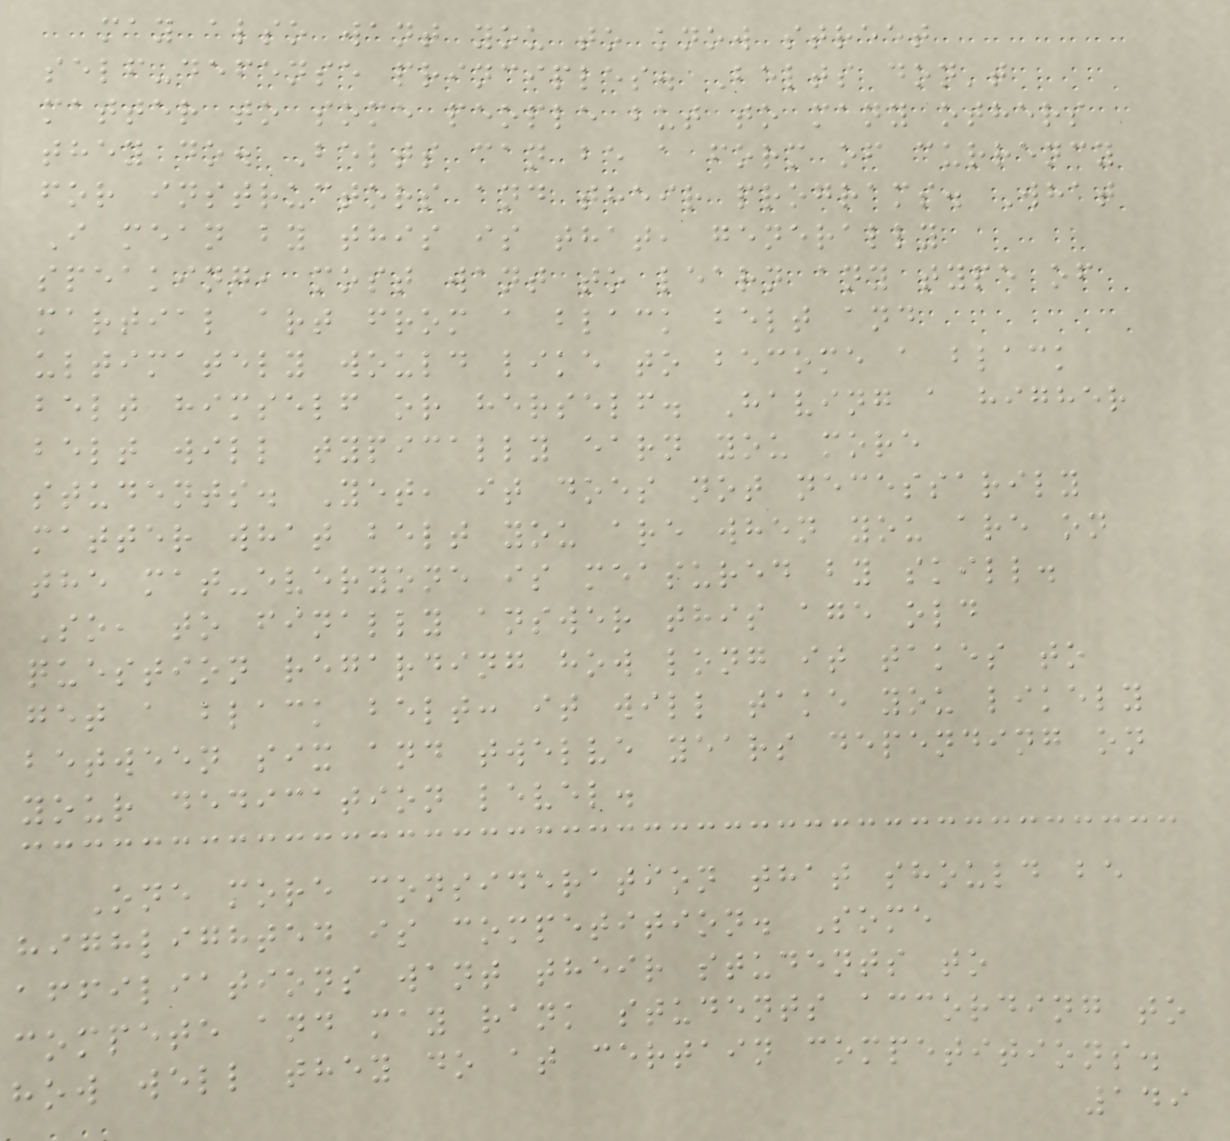may also want you to know street
self-defense principles. Belts don't
matter to some people but to many others
they do. Belts can be a form of currency
for instructors and their programs. What
I mean by this is that, generally
speaking, most want to learn any type of
martial art from a black belt and
ultimately would like to become a black
belt himself or herself. Having a higher
belt will typically earn you more
students. Yet, it does not necessarily
matter what belt you are when you are on
the mat-everyone is measured by skill.
So, to finally answer this age old
question regarding how long it takes to
get a black belt: it will take you likely
between six and twelve years depending on
your dedication level.
One more consideration that should be
highlighted is competition. Some
affiliations want their students to
compete and may rank students according to
how well they do at certain competitions.
149
